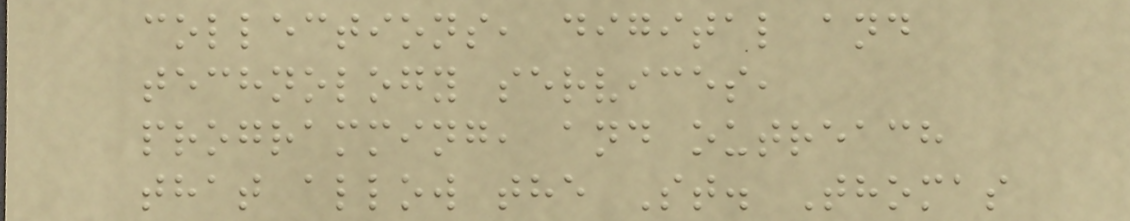collections, digital and
technology services,
programming, and outreach
that allow the St. Thomas
